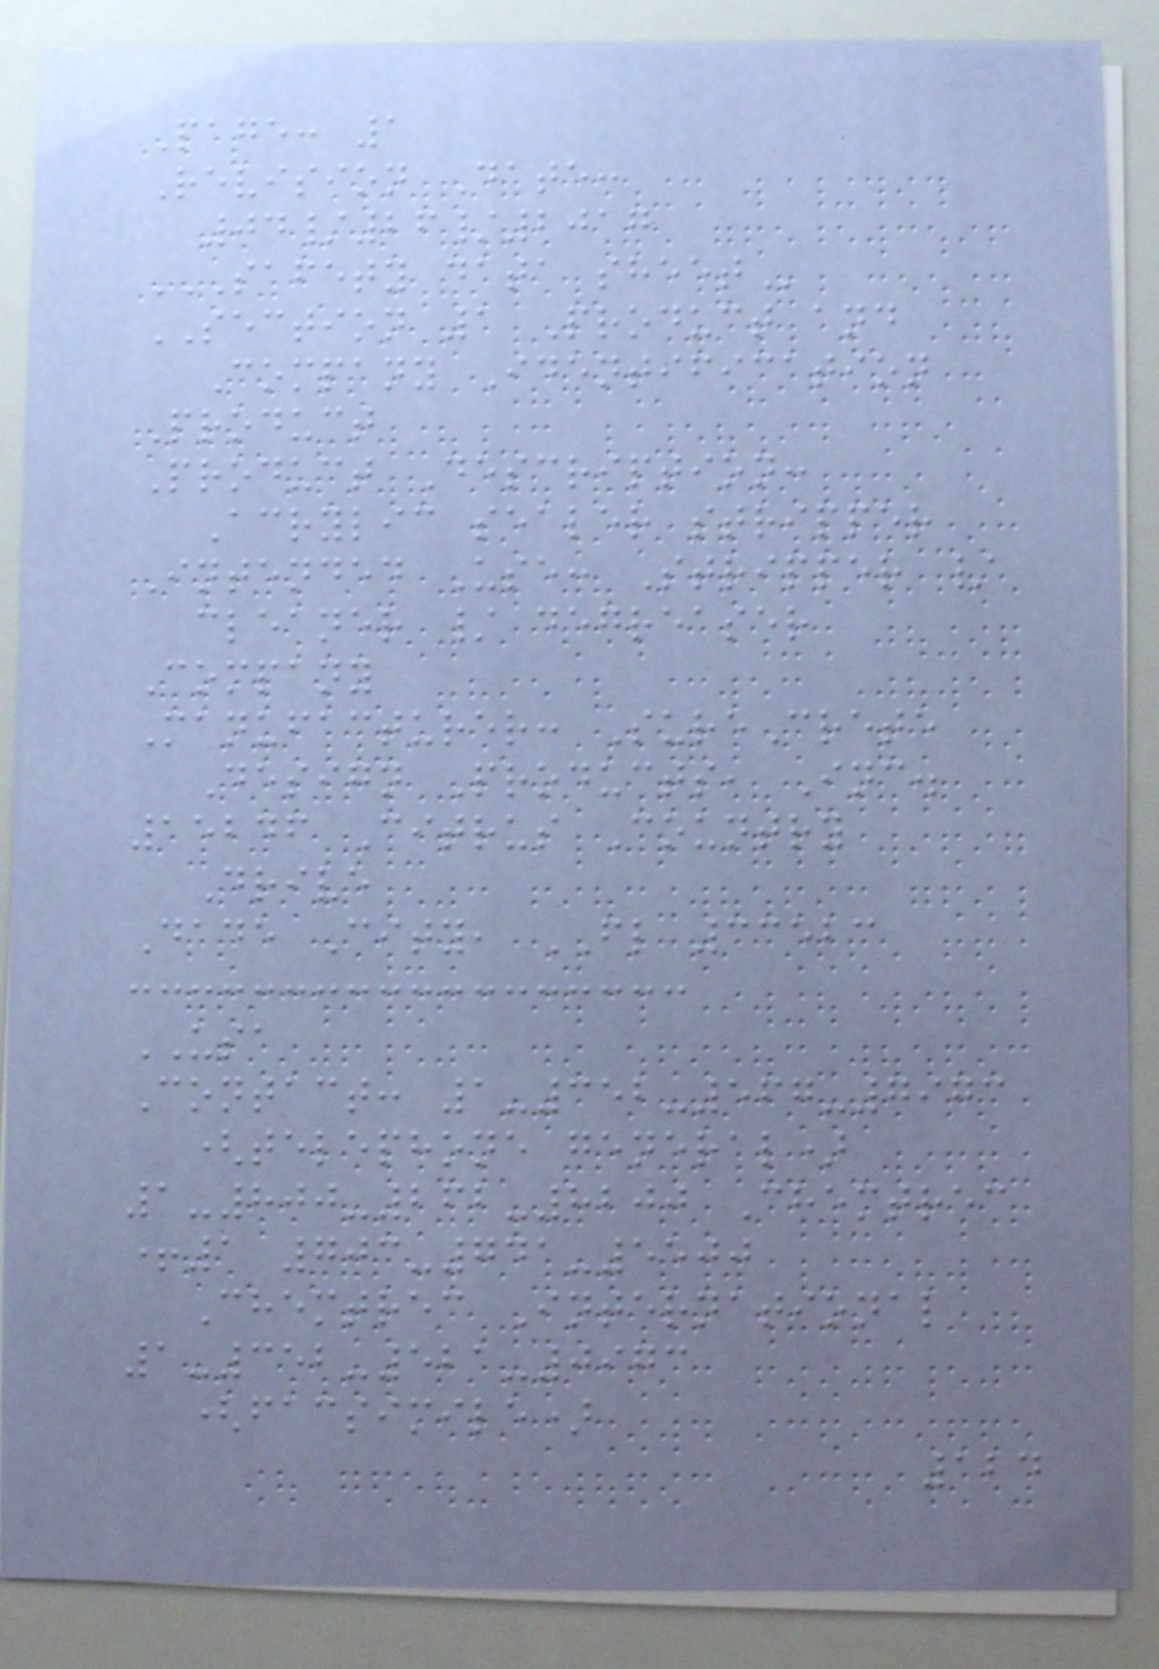Page: 1
Revision Date:
04/26/2017
SAFETY DATA SHEET
SECTION 1 Product and
Company Identification
Product
Product Description:
Acrylic sealer stripper
Intended Use: Stripper /
cleaner / degreaser
Company
Manufacturer: SureCrete
Design Products, Inc.
15246 Citrus Country
Drive
Dade City, FL 33523
USA
Contact: 1-352-567-7973
(telephone general)
1-800-262-8200 Chemtrec
+1 703-741-5500
Chemtrec International
1-352-521-0973
(facsimile)
124
